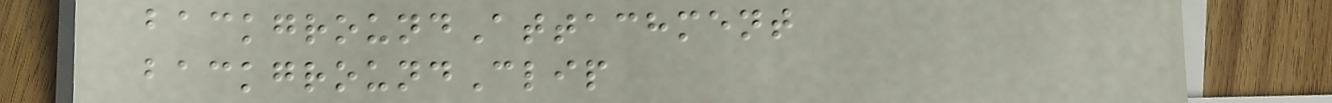backgroundAttachment
backgroundClip
